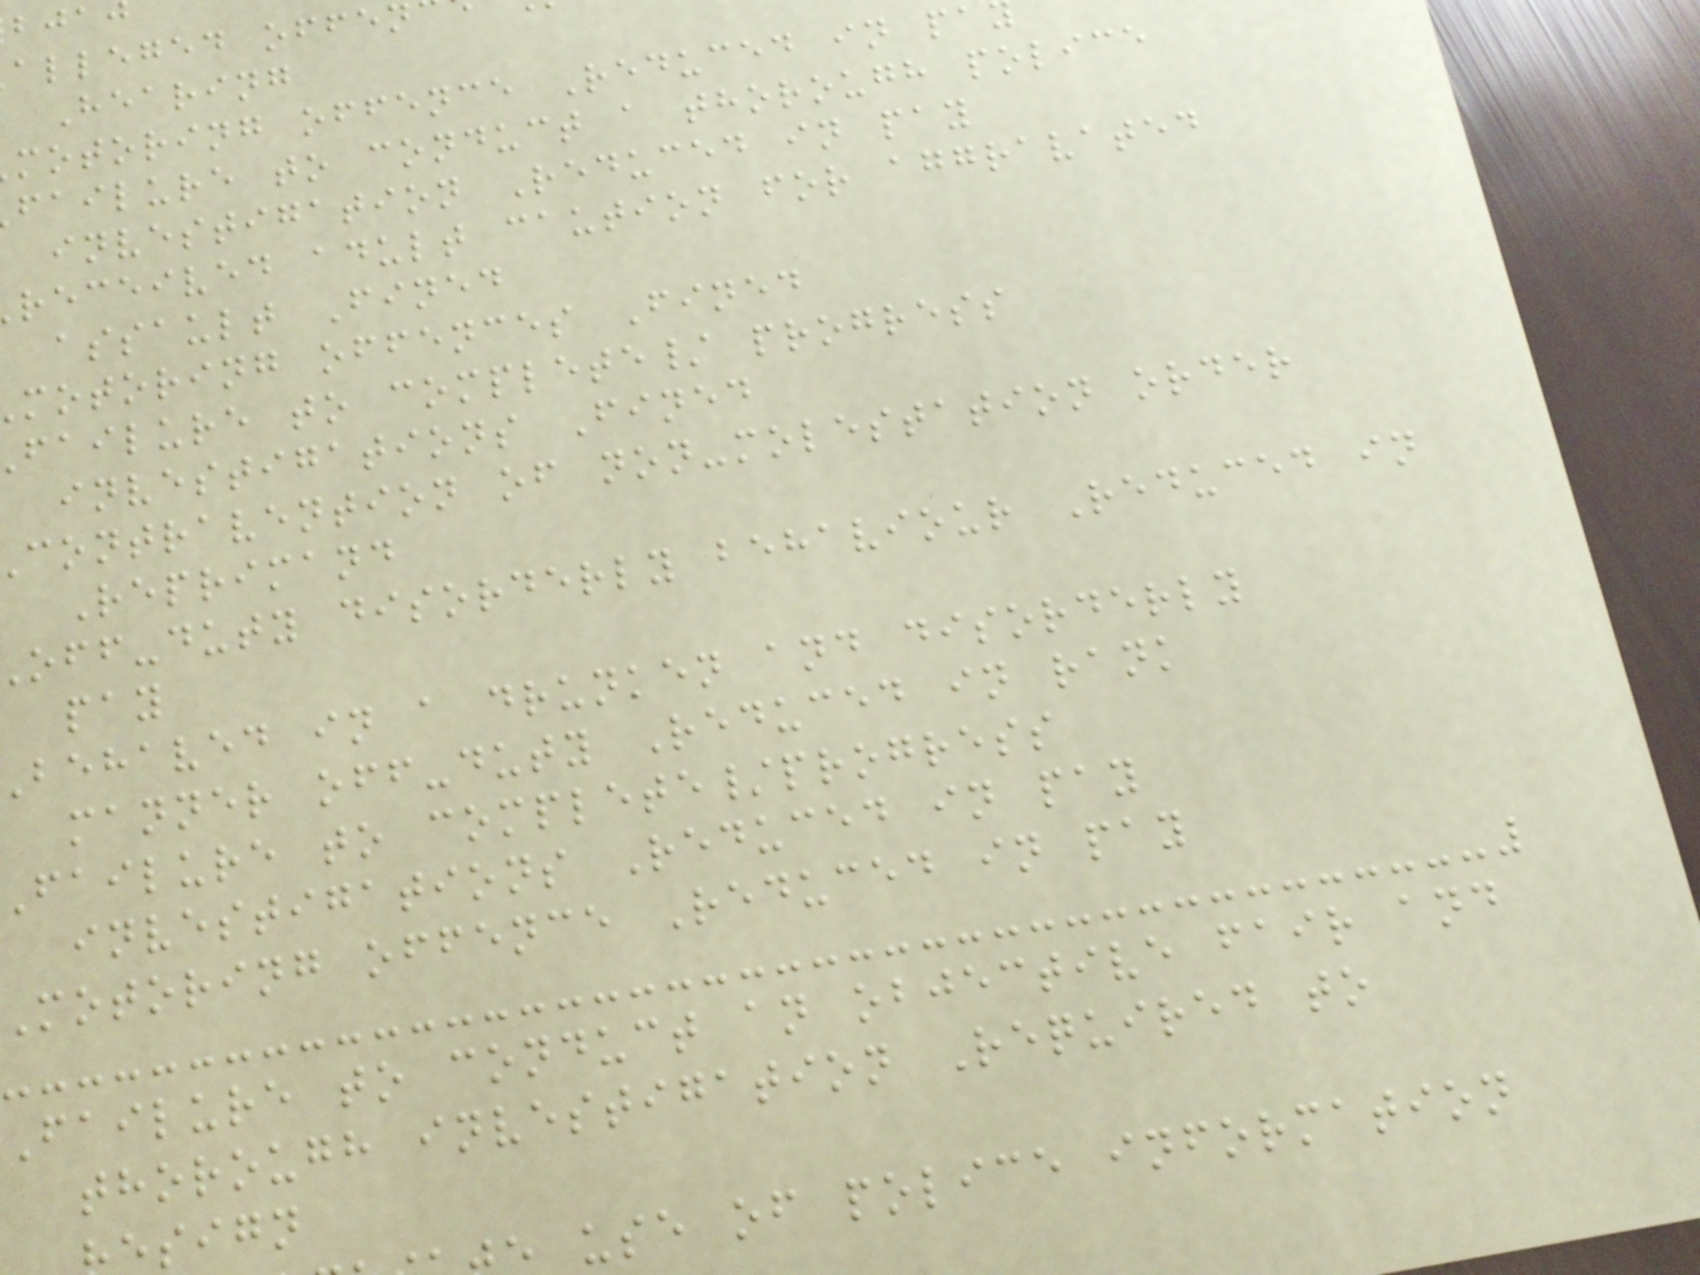alleged offen
Hearing
motoring offence Reduced in pa
failure to conduct a thorough police
investigation Reduced in pay
received adult caution for aggravated
assault Fined
motoring offences Fined
failure to complete/ progress
investigations Fined
contravention of non-molestation order
Reprimand
off-duty disorderly behaviour Reduced in
pay
behaved in a drunken and disorderly
manner off-duty Reduced in rank
failure to complete/progress
investigations Reduced in pay
Motoring offence Reduced in pay
Failure to conduct an objective fair and
thorough investigation Required to
sign
use of police information
